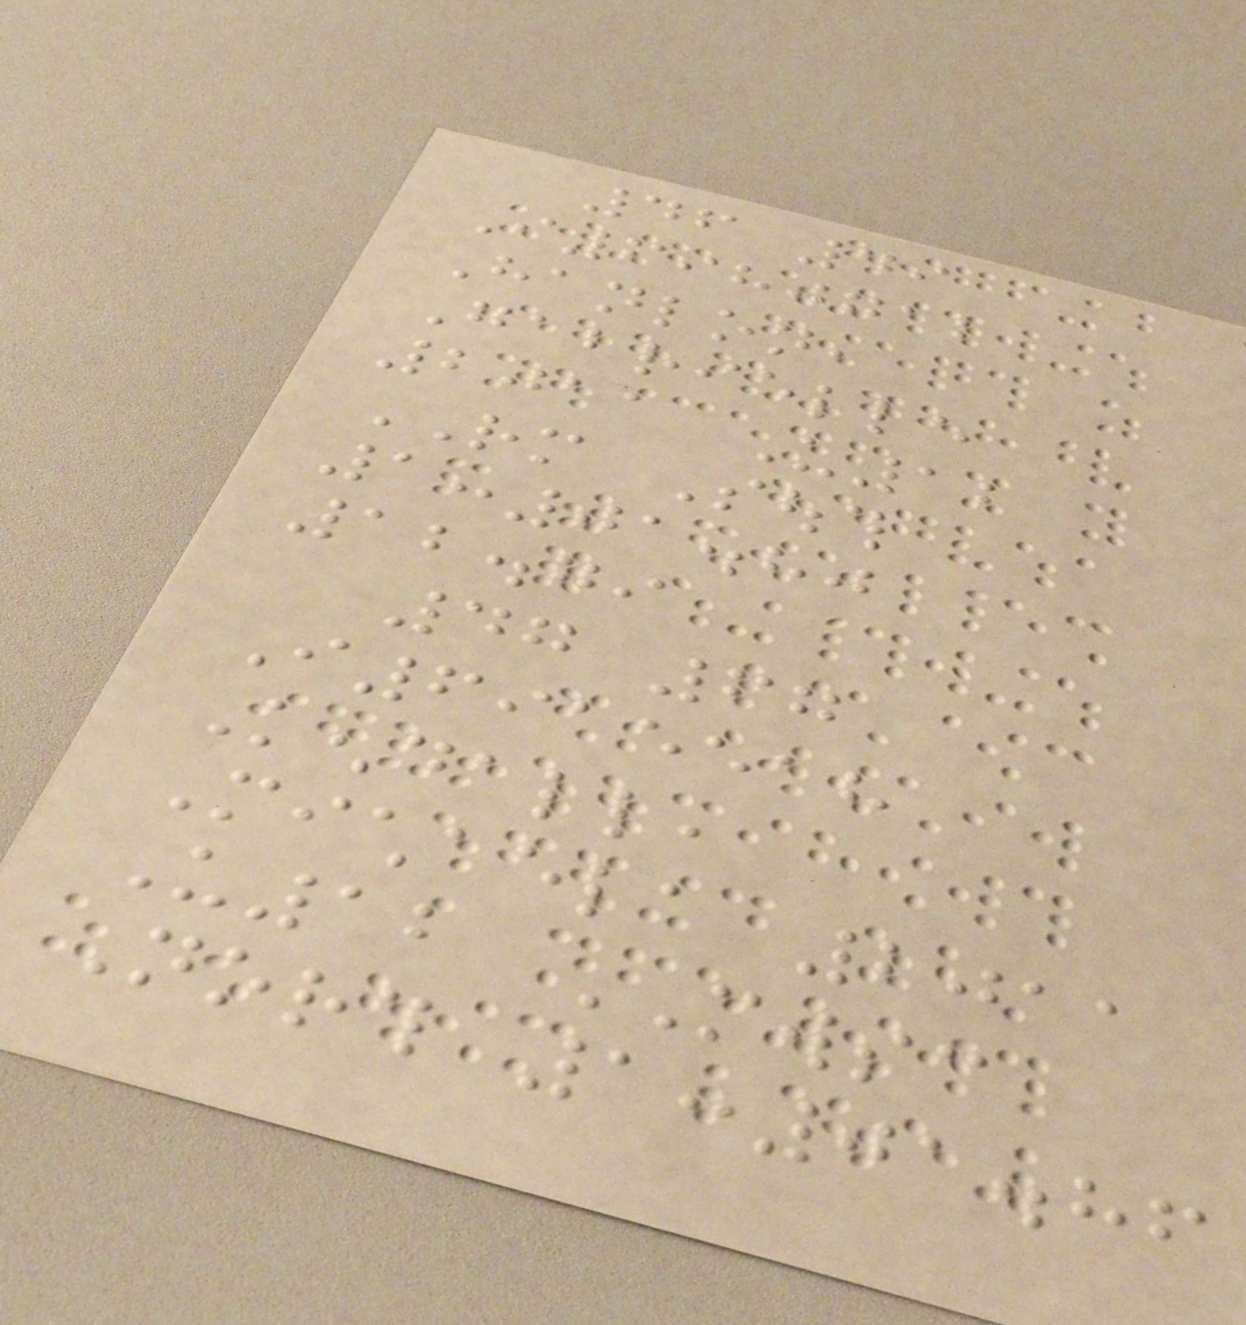46 49
I6980712
Hanlon,
Gabrielle
2011 U12
RM South
1:01.80
12.79
47 67
I6915518
Kendall,
Michaela 2011
U12 MWSC
North 1:01.86
